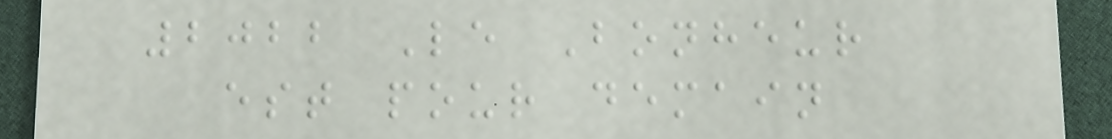2022 Le Bonheur
est pour demain
